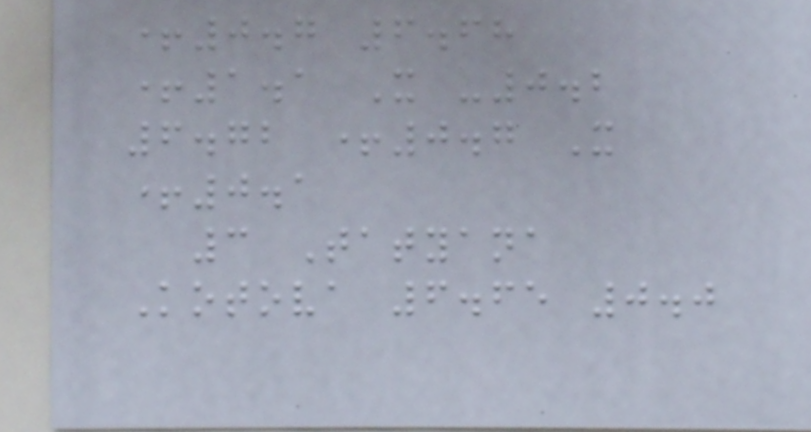+0.7 6.68
+1.1 X -0.2
6.72 +0.7 X
+0.1
3 Tatyana
Kotova 6.65 0.0
